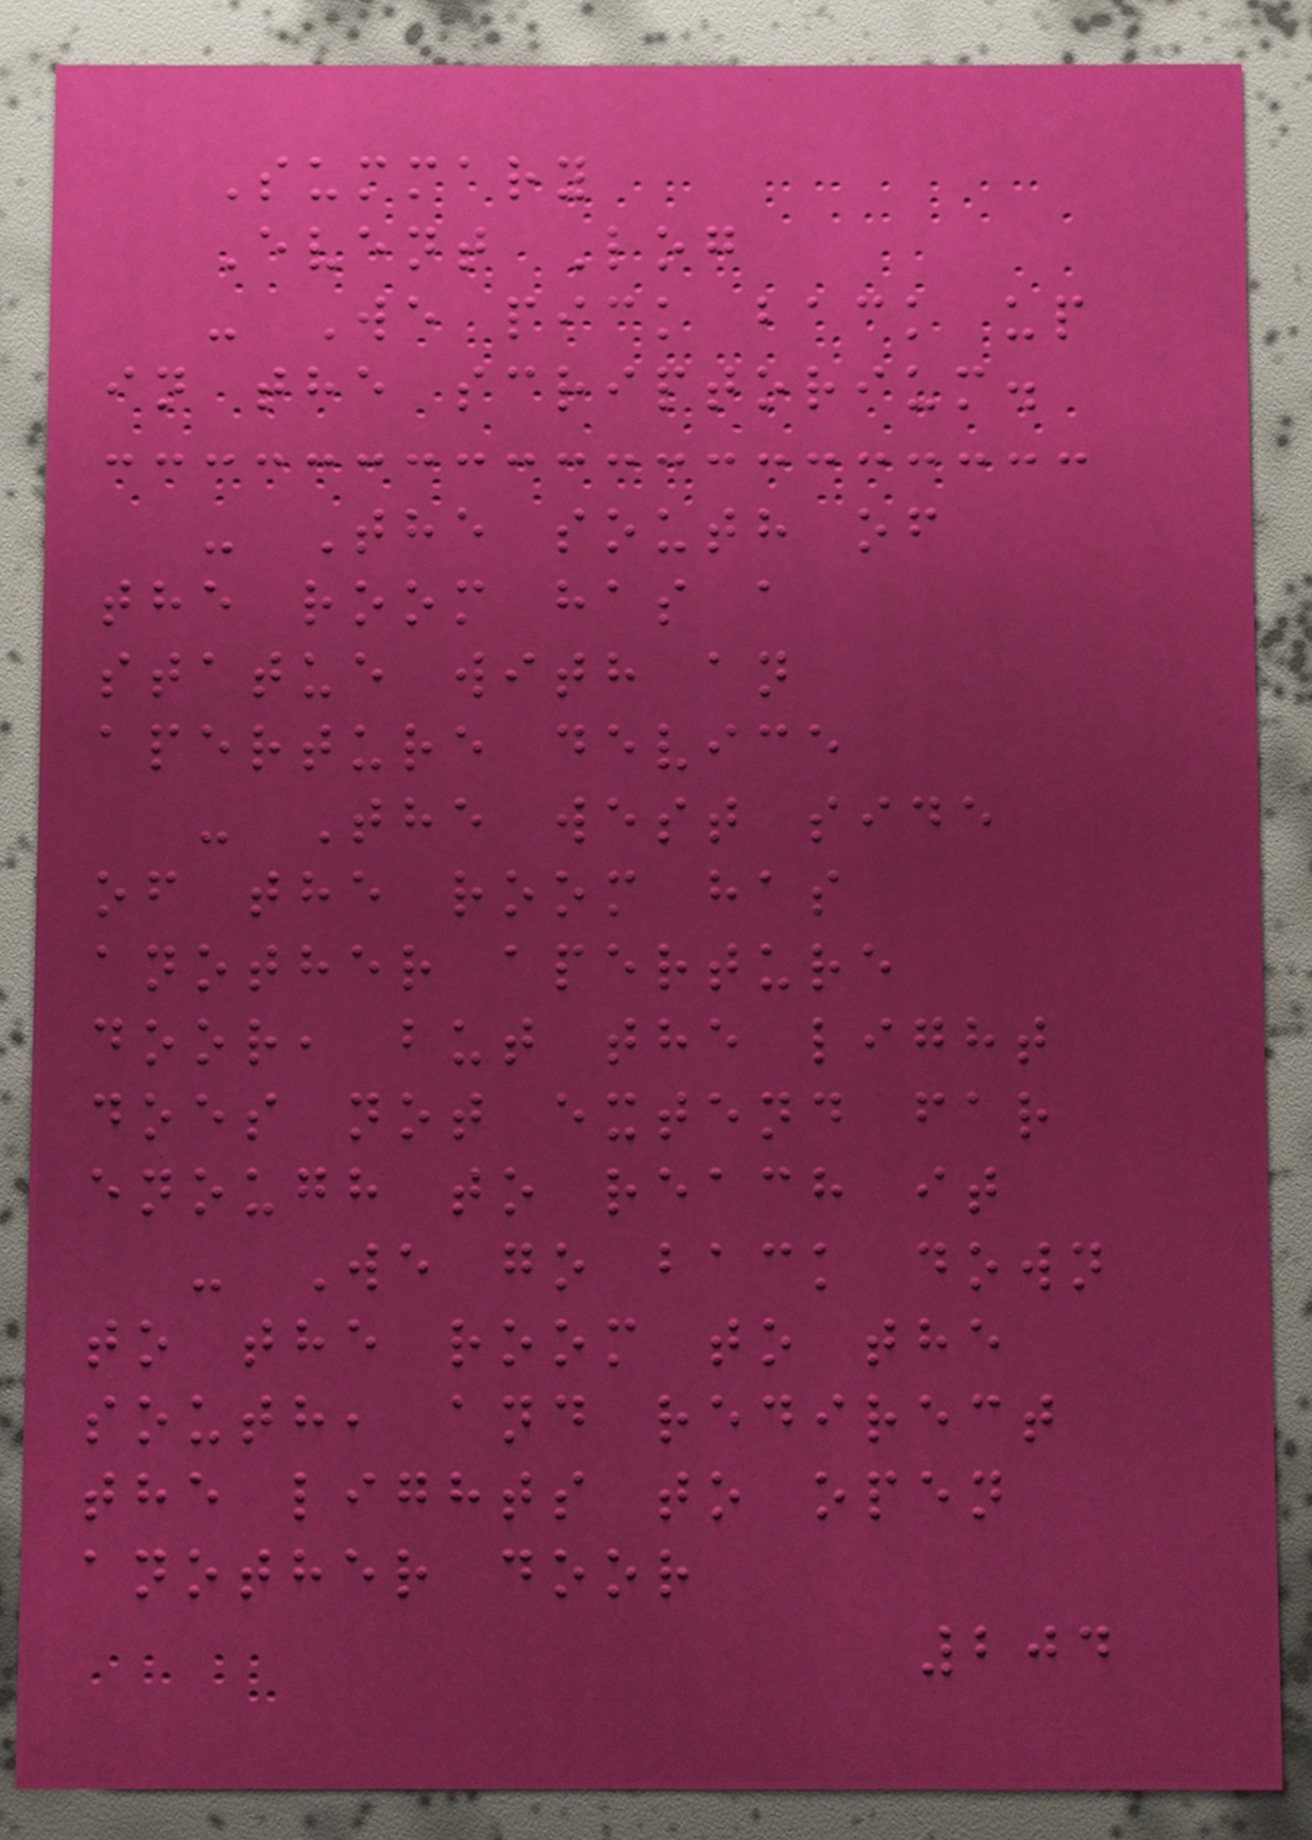Summary
Event Log
- We pick back up
in the scriptorium.
- The south of
the room has a
statue with an
aperture device
- The west side
of the room has
another aperture
door, but the light
does not extend far
enough to reach it
- We go back down
to the room to the
south, and redirect
the lights to open
another door
204
